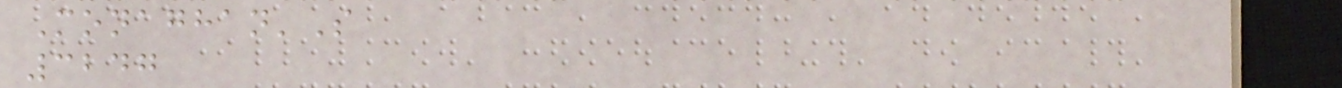Monaghan'S
3247
